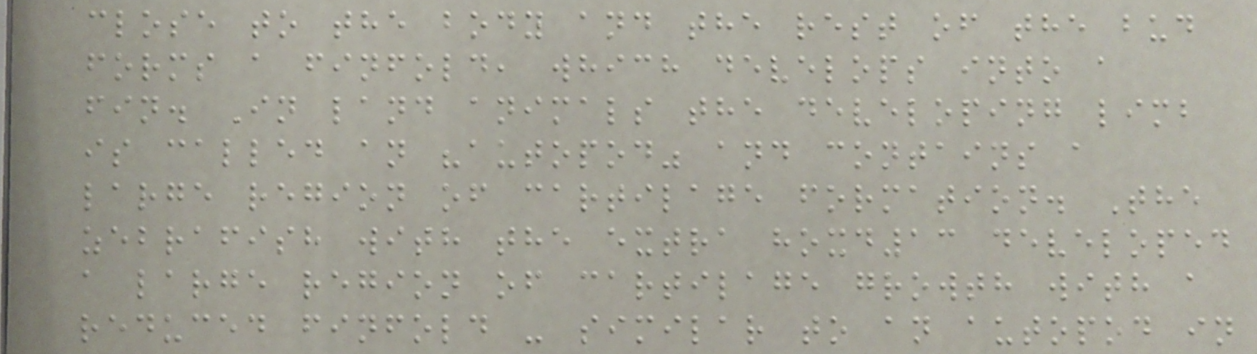close to the body and the rest of the bud
forms a finfold, which develops into a
fin. In land animals the developing limb
is called an "autopod" and contains a
large region of cartilage formation. The
zebrafish with the extra hoxd13 developed
a large region of cartilage growth with a
reduced finfold - similar to an autopod in
